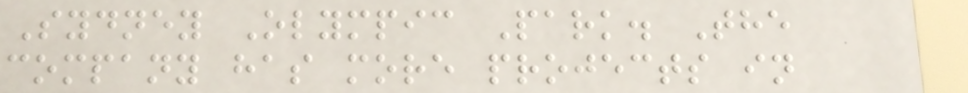Sydney Olympic Park. The
company has more projects in
